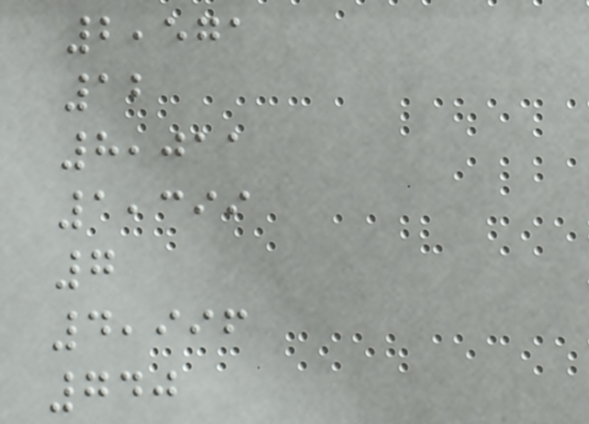2,571
12
8,011
1,399
7
4,996
740
